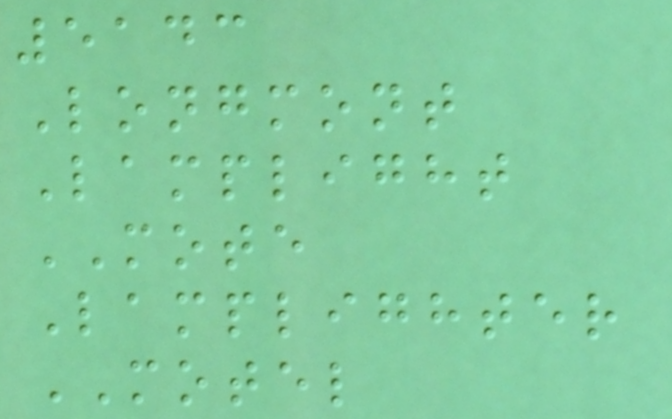5143
Longmont
Lamplight
MOTE
Lamplighter
MOTEL
